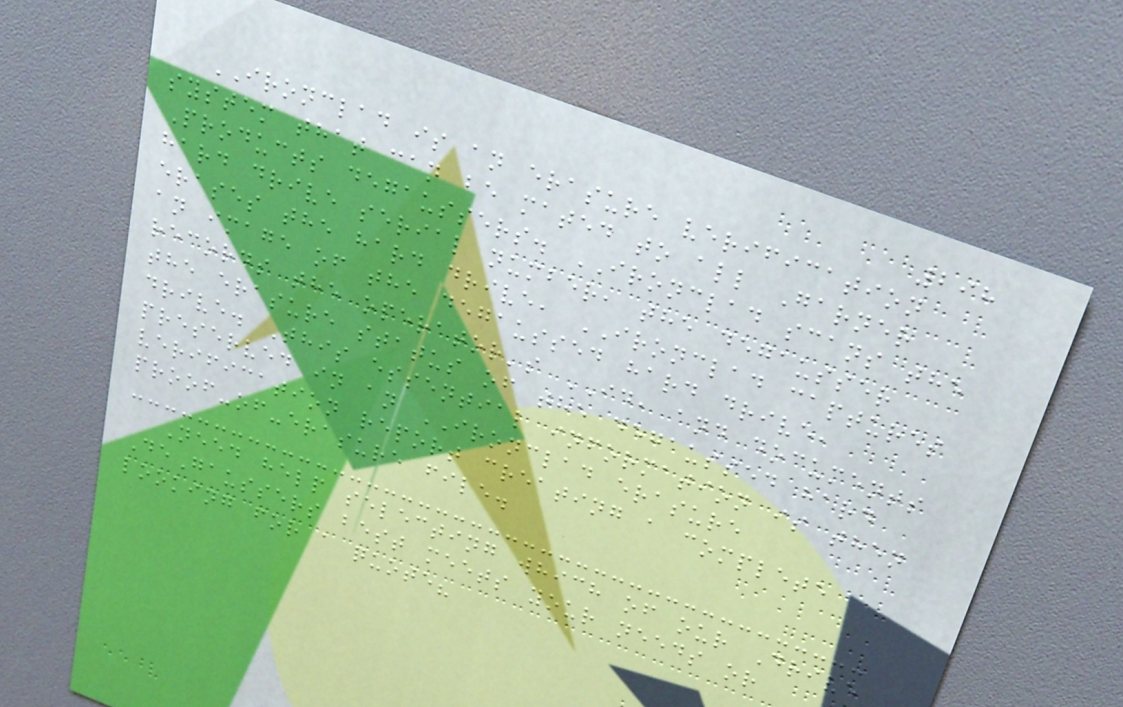298
IRONCLAD is an erasure verification
system that can be mated to all Garner
Products degaussers. IRONCLAD scans the
hard drive serial number, the degausser
erases the hard drive, IRONCLAD captures
an image of the degaussed hard drive,
records the operator's ID, and documents
the erasure status of the degaussed hard
drive. This essential information is then
preserved in an IRONCLAD erasure
verification report creating a complete
proof-of-erasure file.
Need help selecting which of our Drive
DeGaussers best meets your needs or
looking for a quote?
